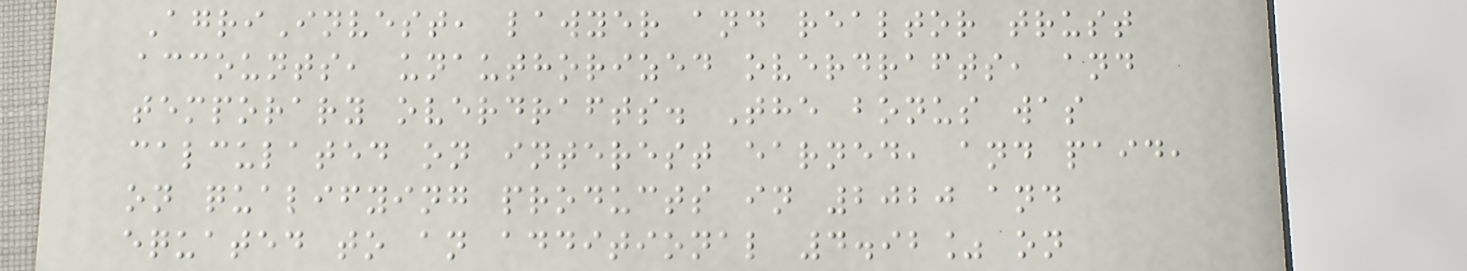AgriInvest, lawyer and realtor trust
accounts, unauthorized overdrafts, and
temporary overdrafts. The bonus was
calculated on interest earned, and paid,
on qualifying products in 2020 and
equated to an additional 4.92% on
